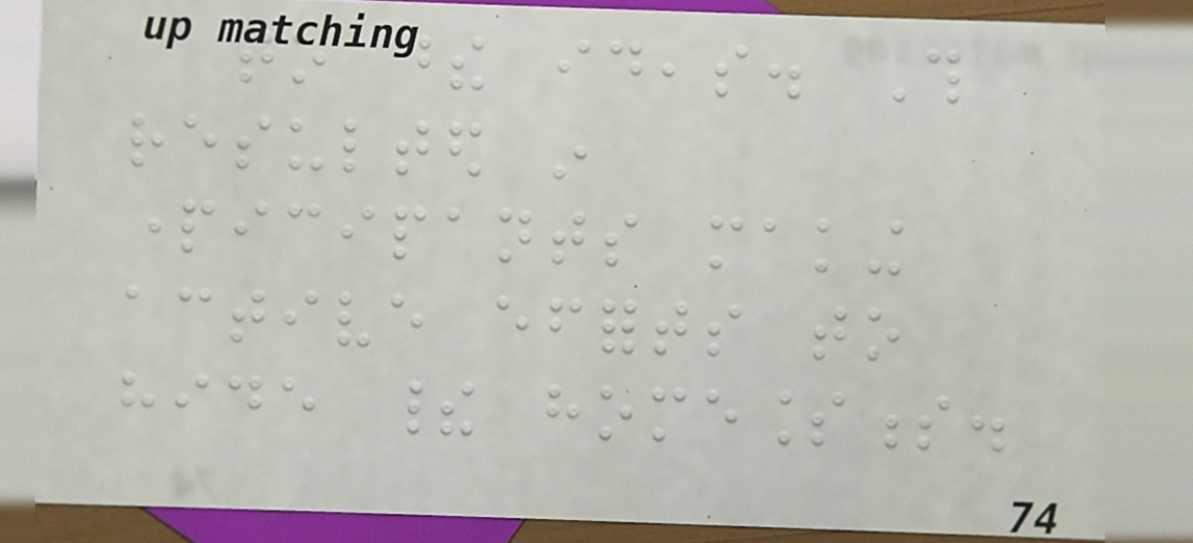to these ideas. This
resulted in
participants making
active efforts to
hide their homelessness.
